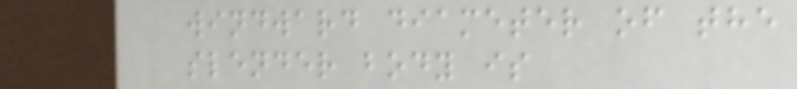windward diameter of the
slender body is
